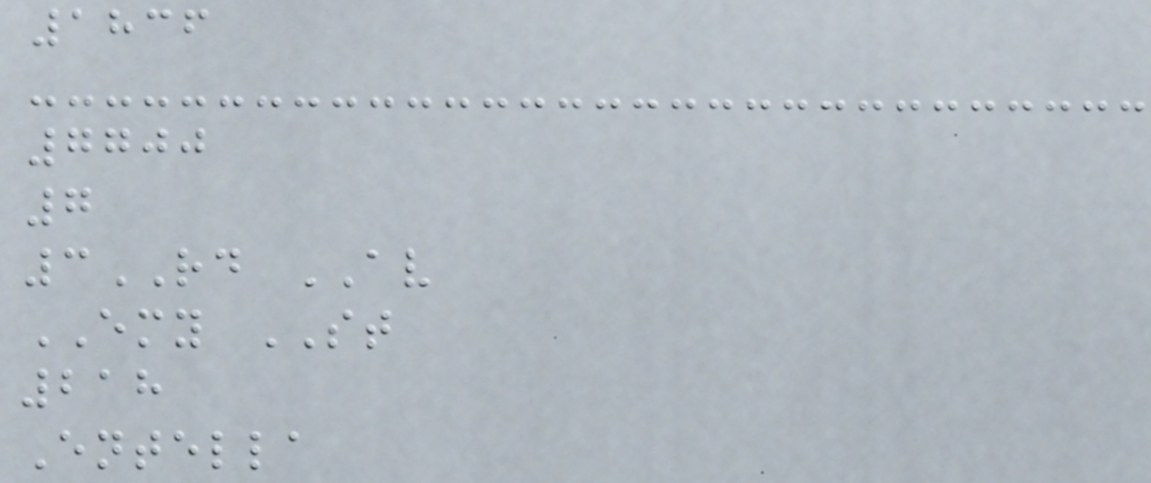1836
7700
7
3RD AV
EMY ST
218
Entella
